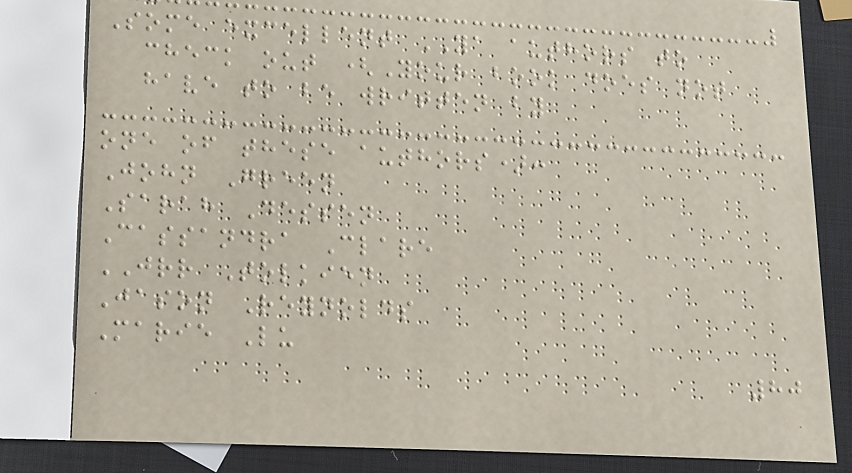Some excellent YA authors to
check out (Your book does not
have to be written by
one of these authors):
John Green
Sarah Dessen
Cassandra Clare
JRR Tolkien
Jason Reynolds
Marie Lu
80
